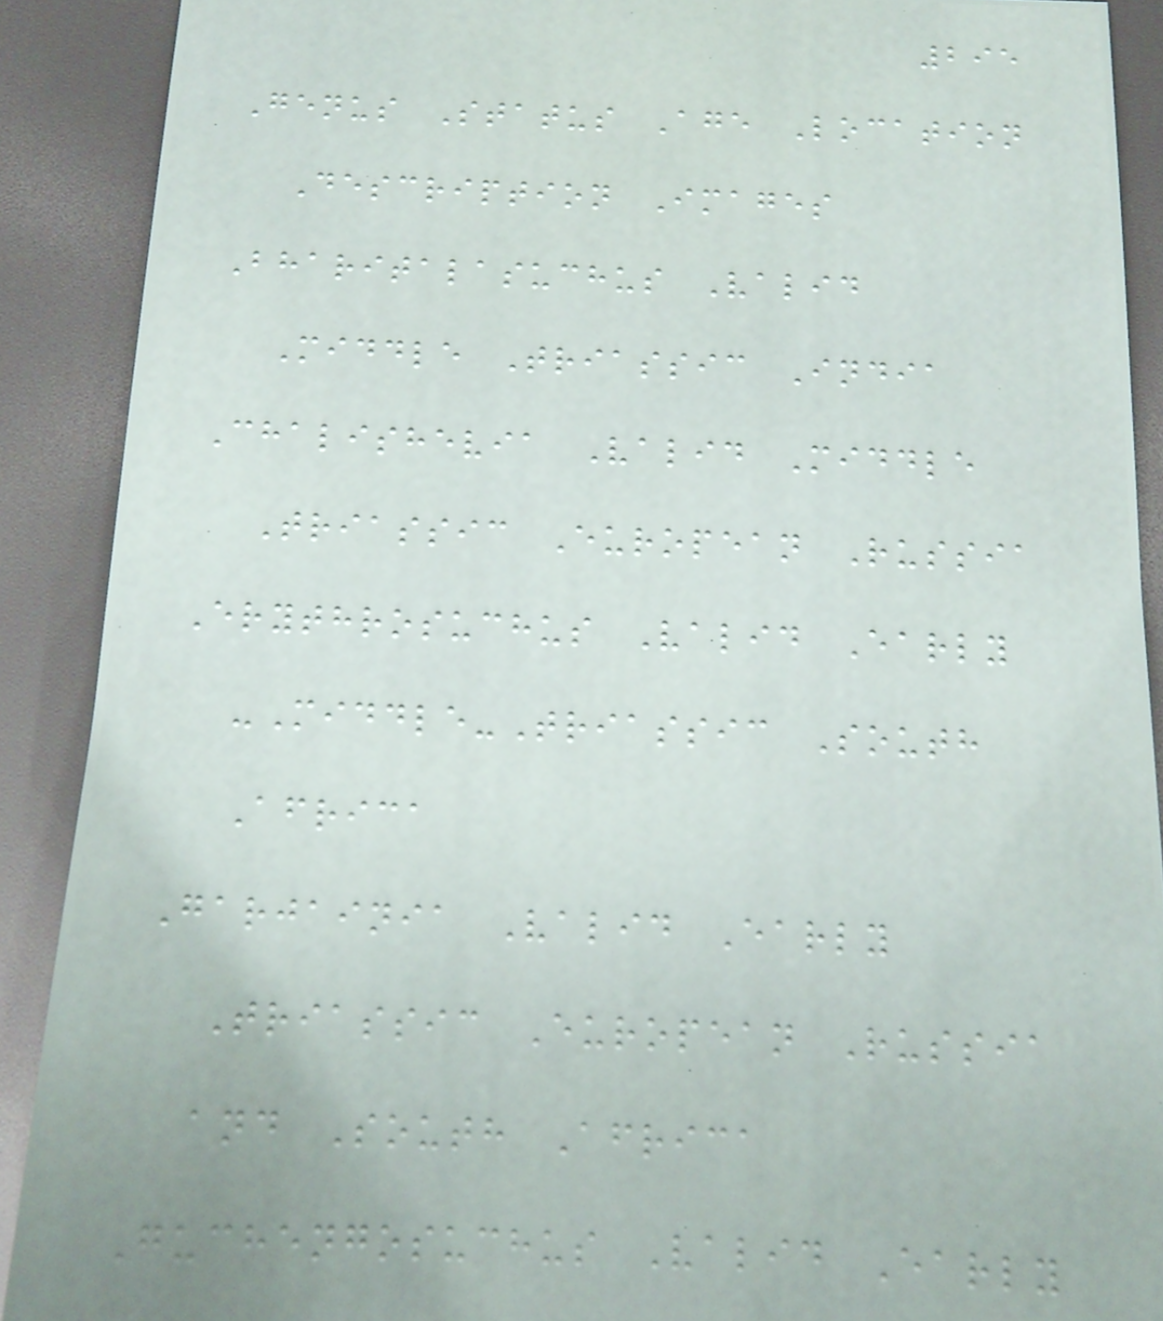295
Genus Status Age Location
Description Images
Bharitalasuchus Valid
Middle Triassic India
Chalishevia Valid Middle
Triassic European Russia
Erythrosuchus Valid Early
-Middle-Triassic South
Africa
Garjainia Valid Early
Triassic European Russia
and South Africa
Guchengosuchus Valid Early
